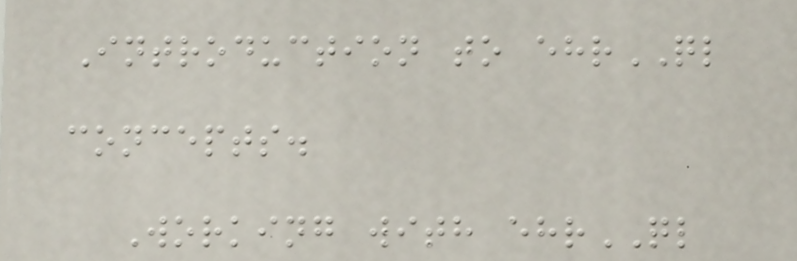Introduction to ehrQL
concepts.
Working with ehrQL
